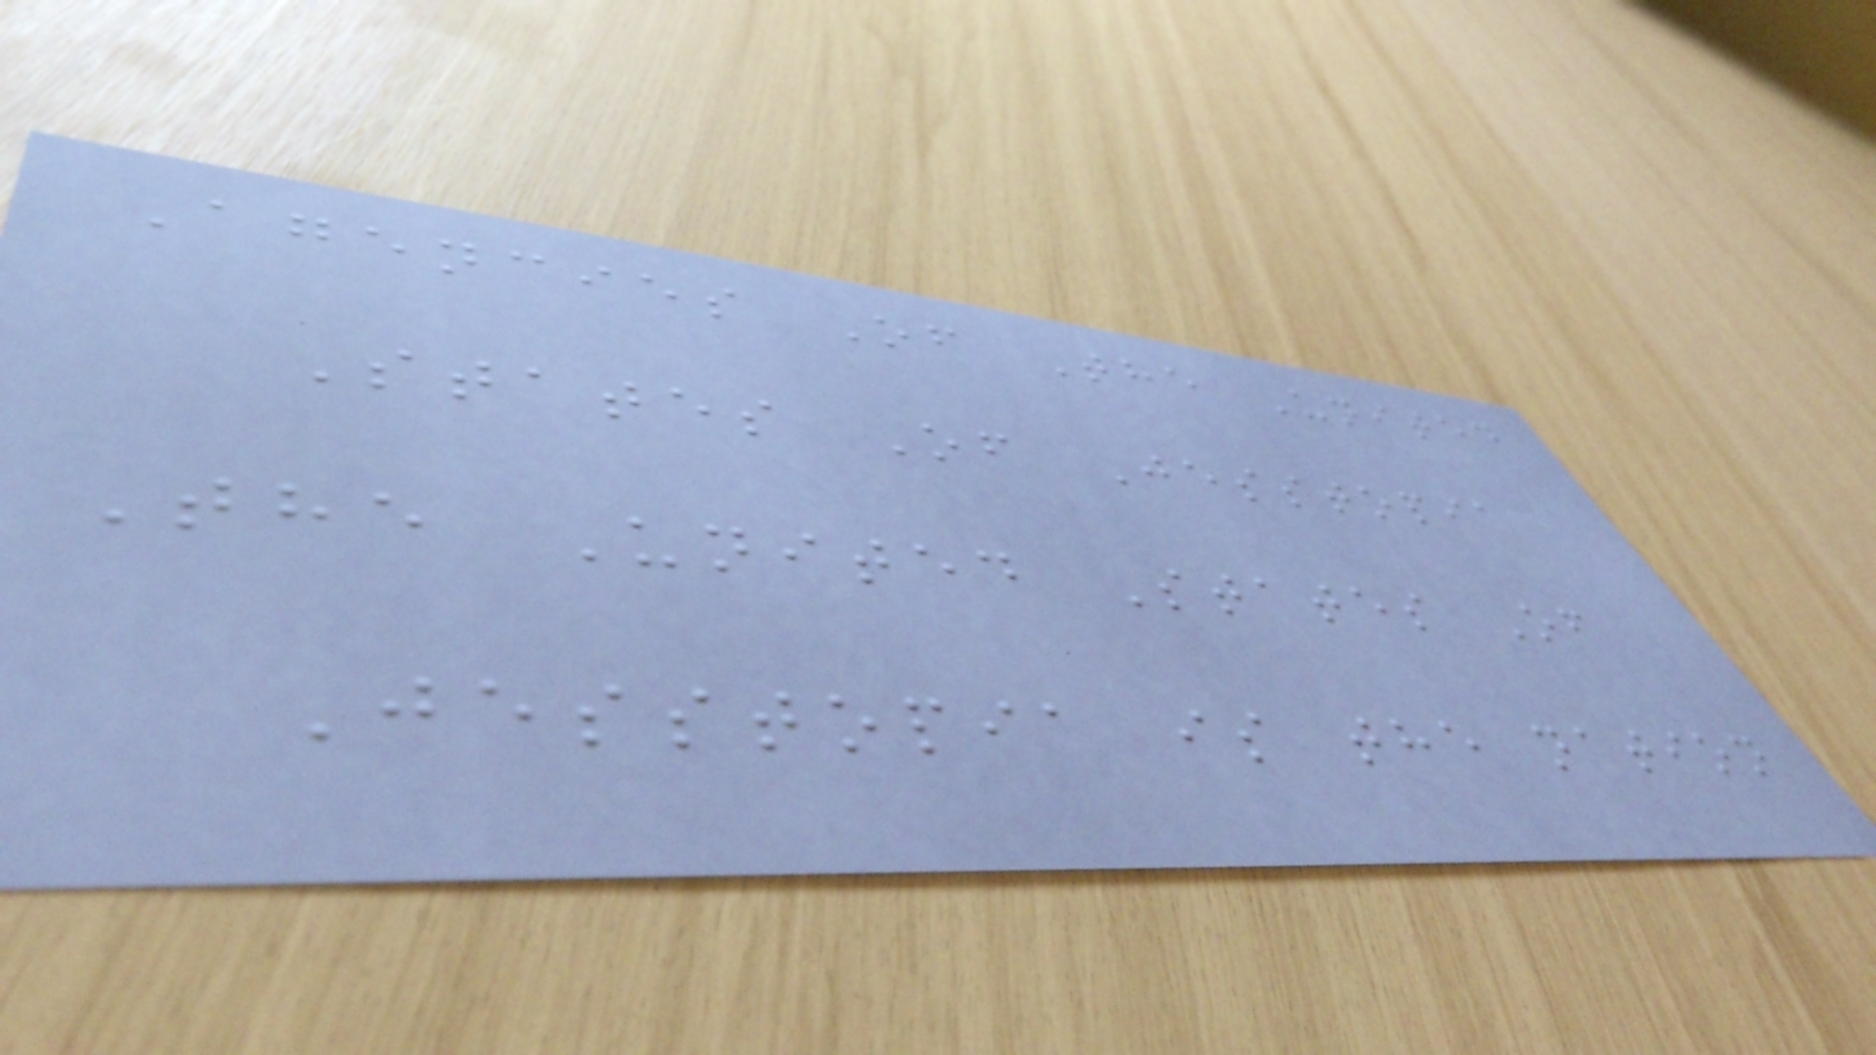Agencies Of The United
States Of Jesstopia
The United States Of
Jesstopia is the nation
